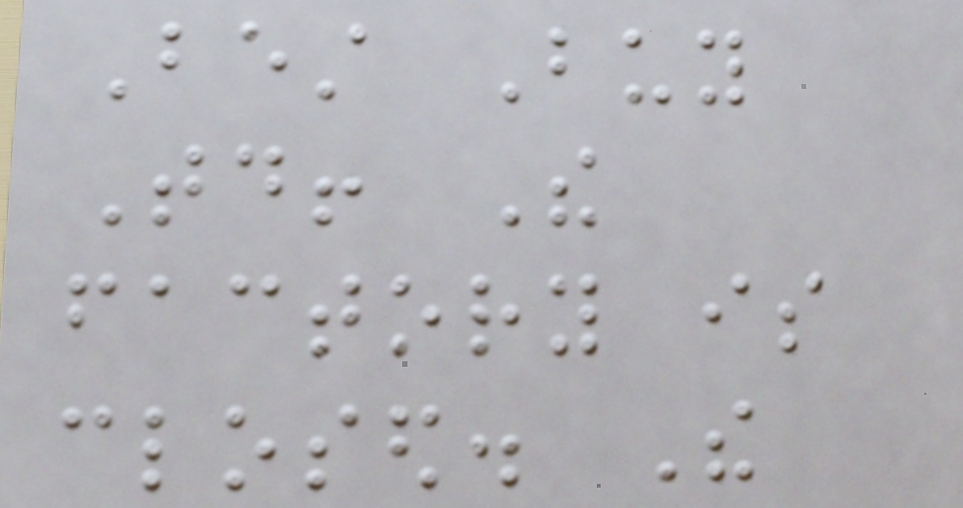Best Buy
Today! The
factory is
closed. The
